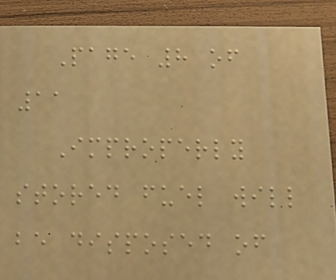Page 8 of
11
Improperly
stored fuel will
be disposed of
